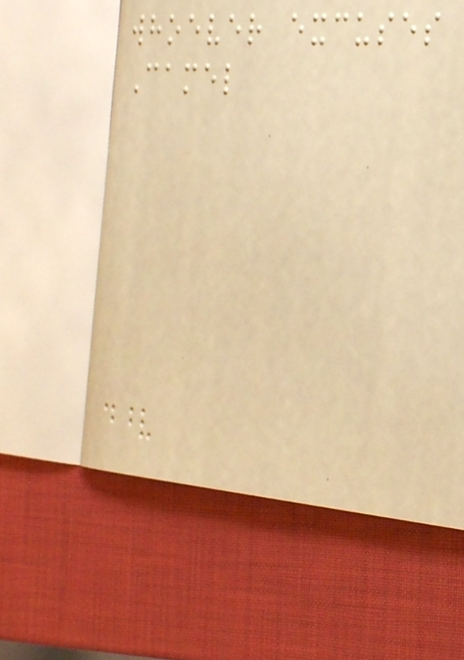whoever excuses
Camel
